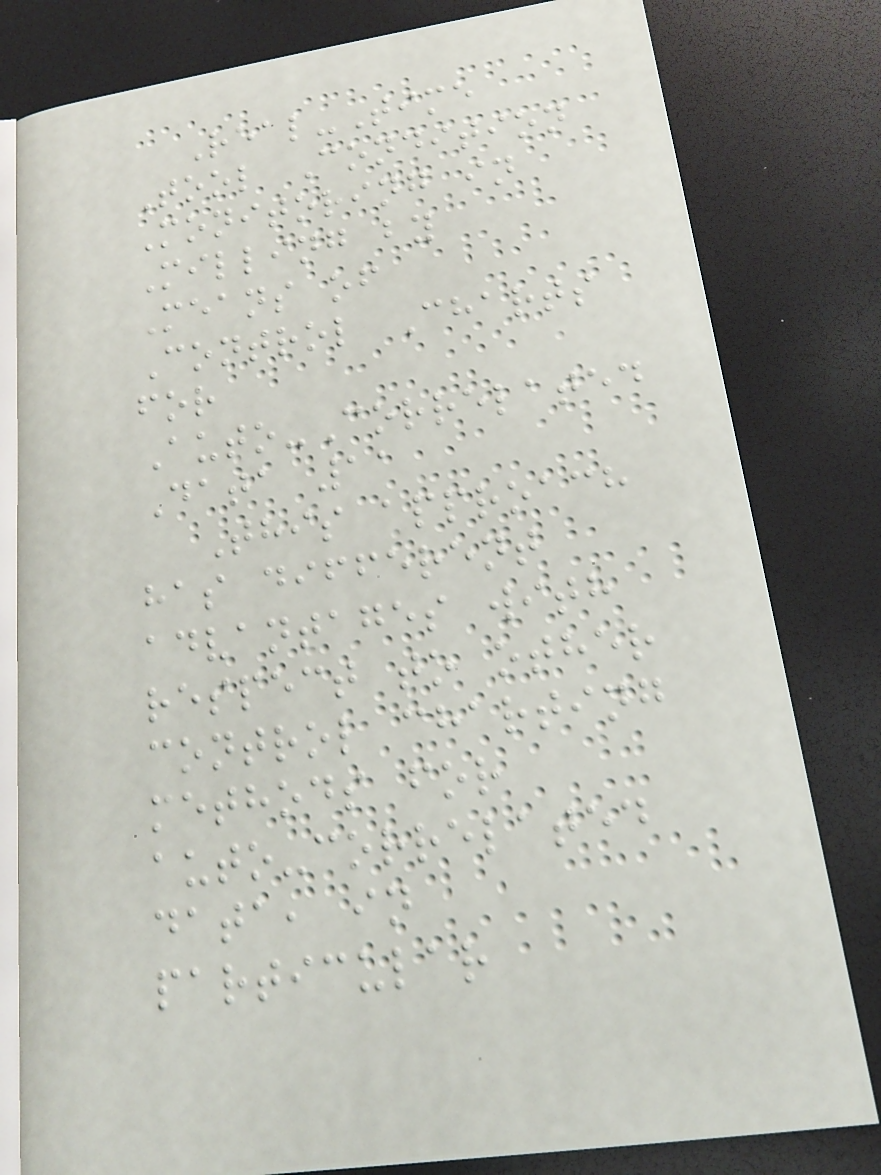Real-Time
Tool Condition
Monitoring in
Milling by
Means of
Control Charts
for
Auto-Correlated
Data 11
This approach
has different
advantages with
respect to other
control charting
methods for
auto-correlated
data, in
particular
